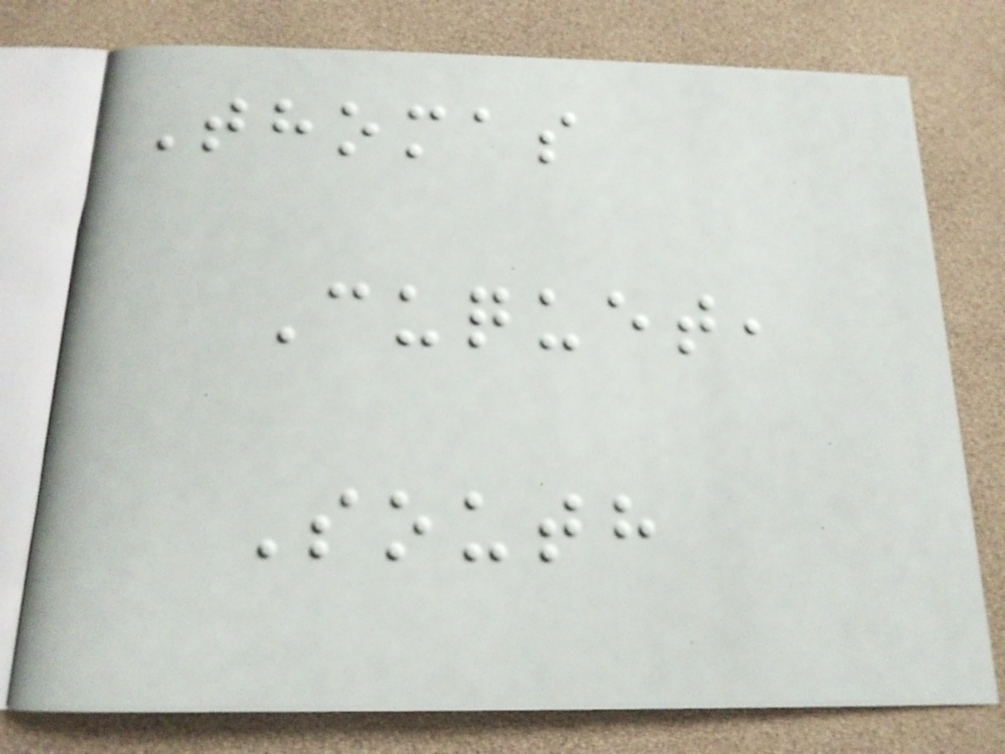Thomas
Cuquet,
South
